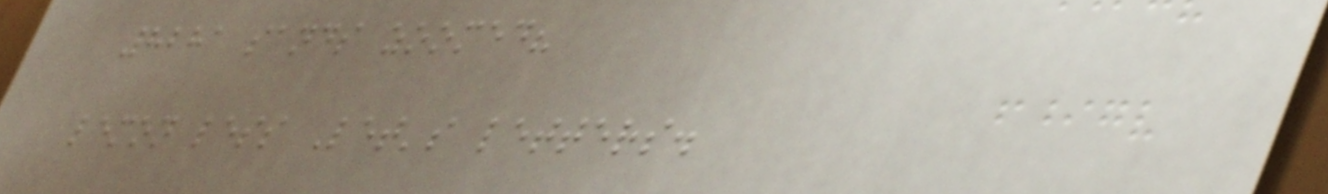8281 sands zoomed?
lemon less Let's letters.
